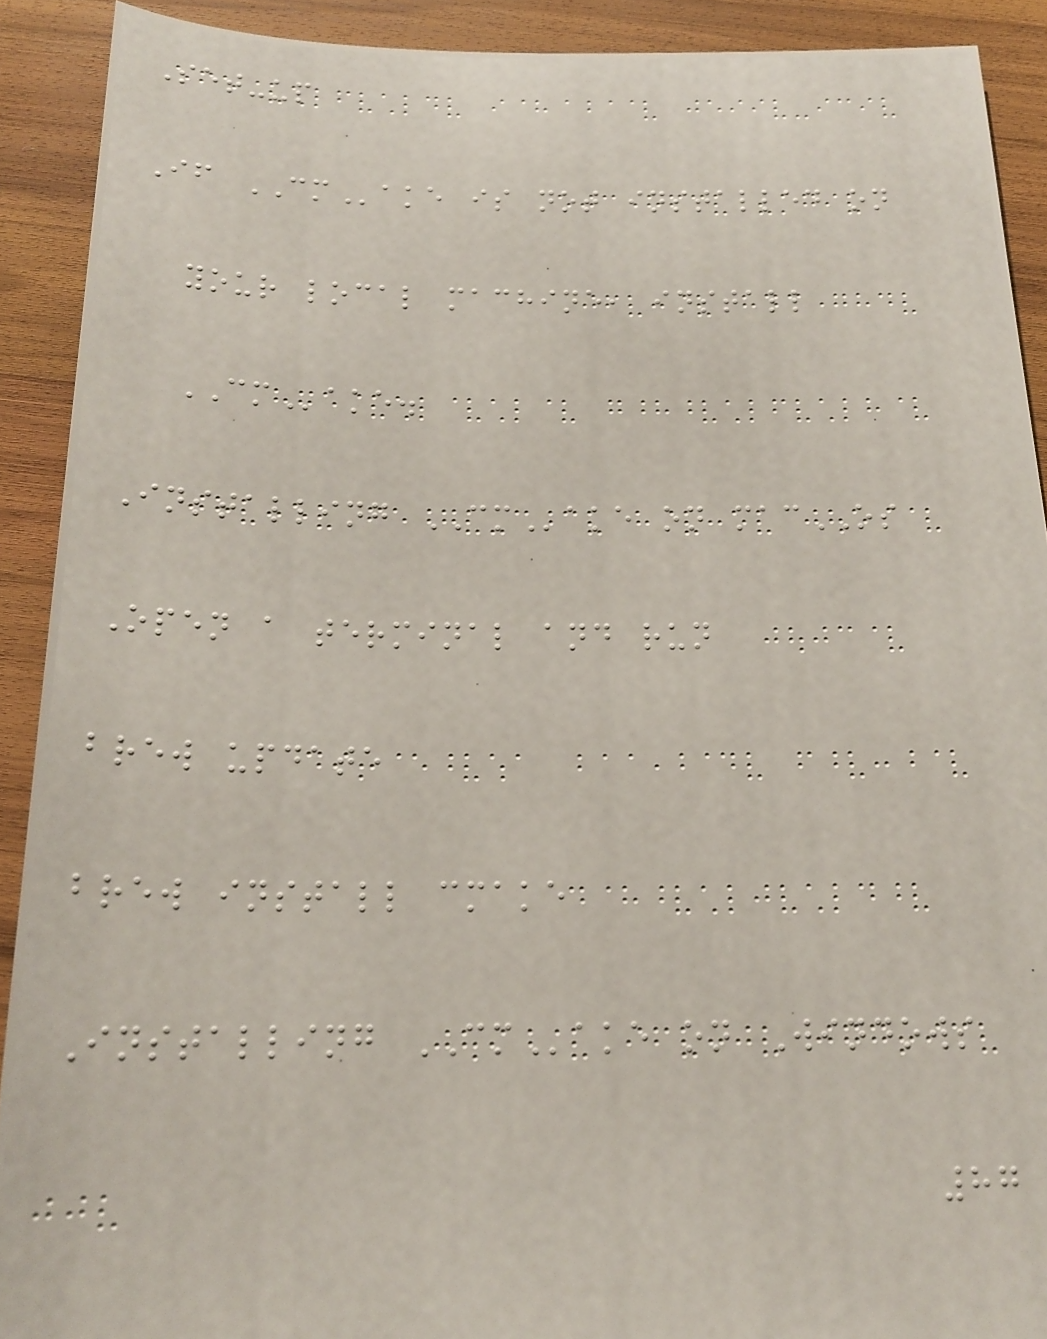Set-up
If CMake is not installed on
your local machine, install
CMake.
Installing CMake on macOS
Open a terminal and run
brew update
brew install cmake
Installing CMake on Windows
87
